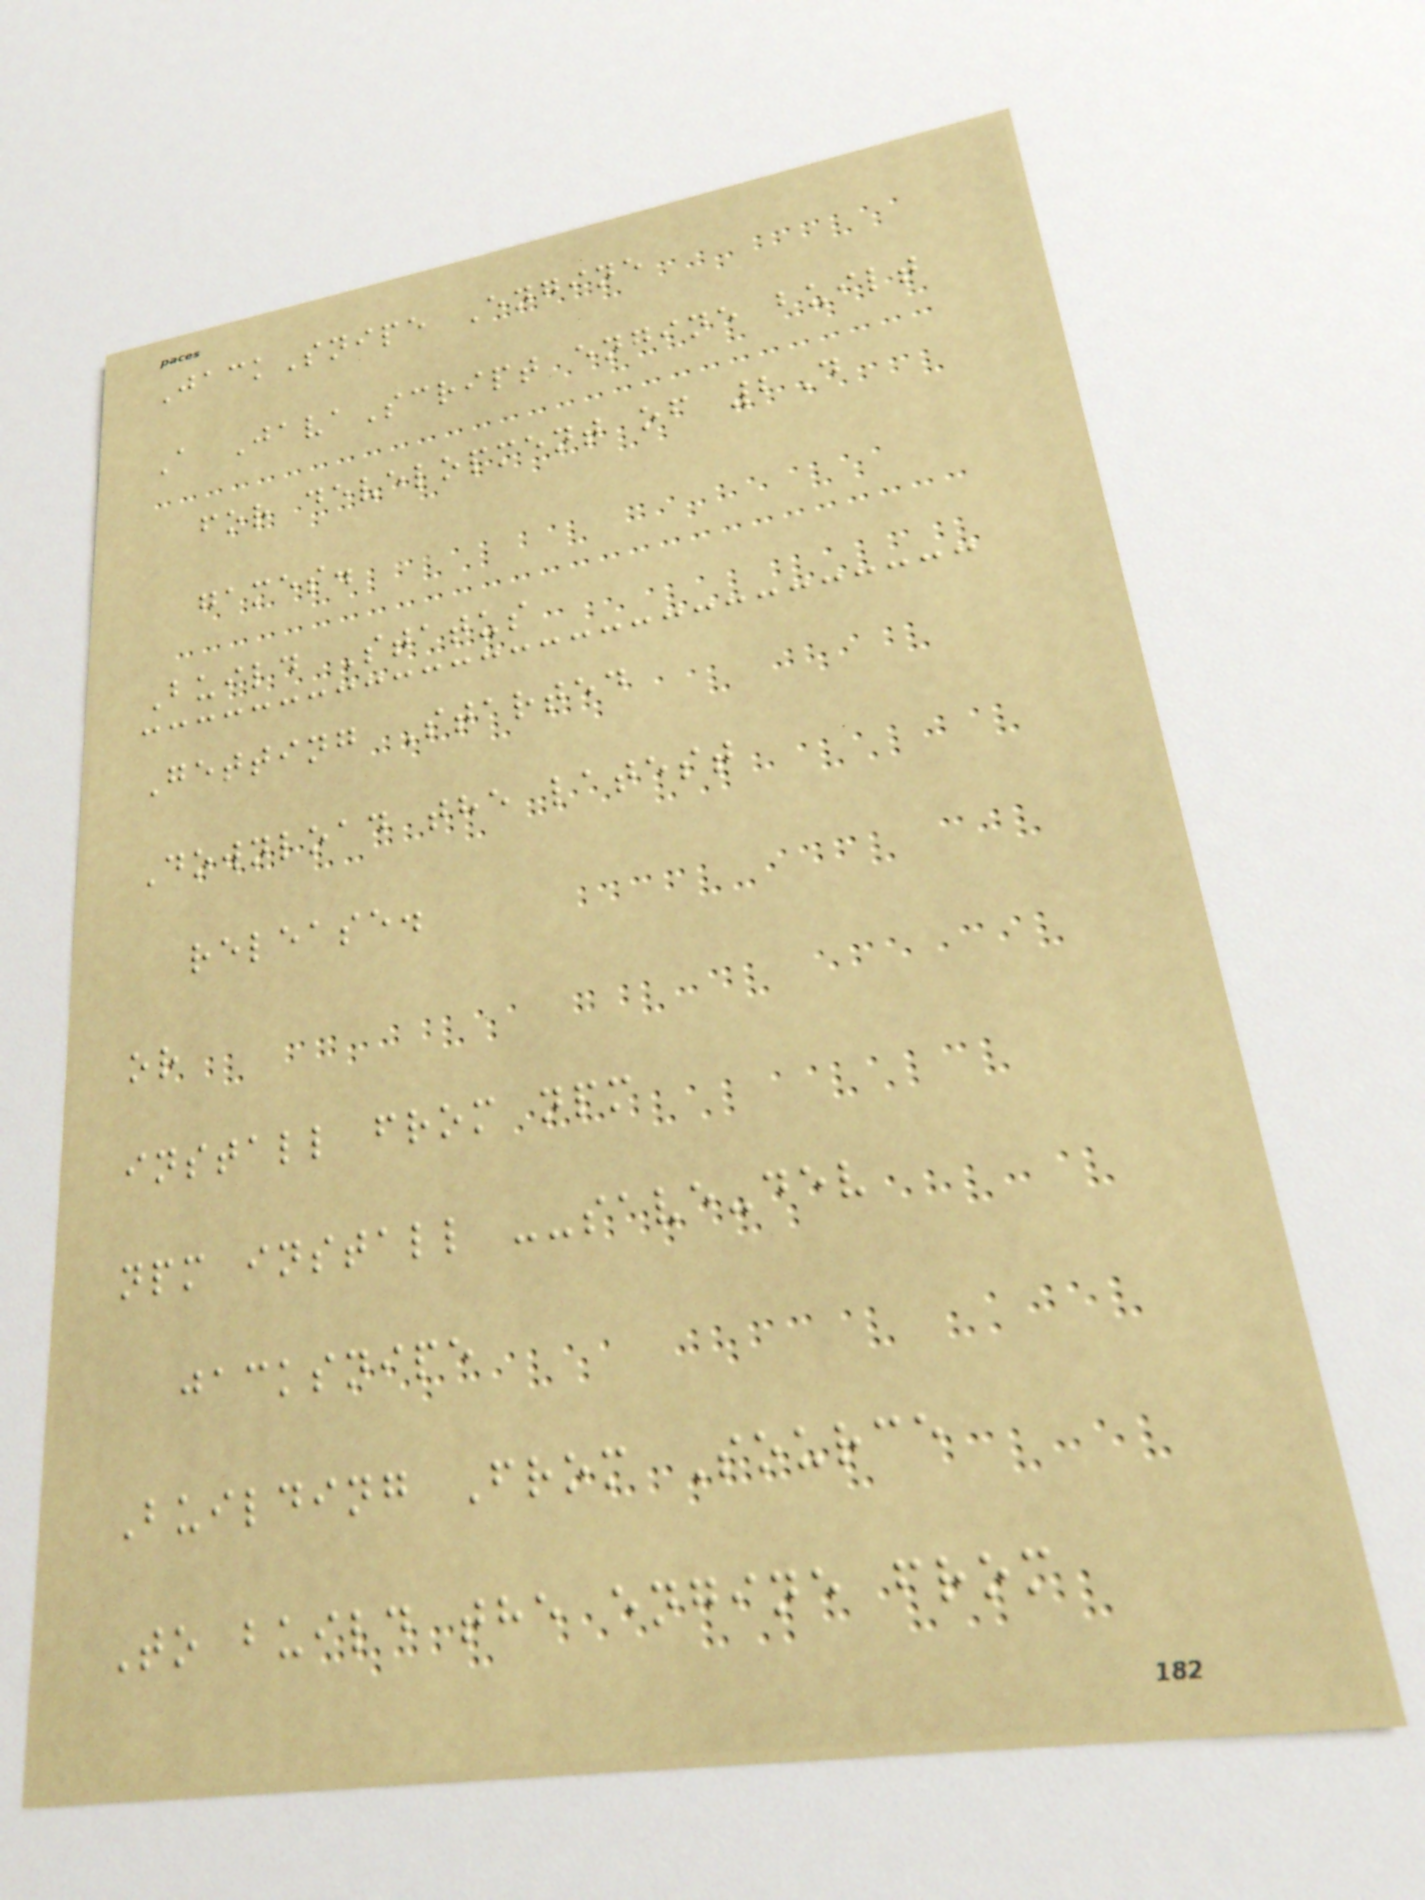JackSnipe Engine
A JavaScript engine built
for development of 2D
games.
Build Status
Getting Started
Download the latest
release.
or
install from npm
npm install --save-dev
jacksnipe
Building From Source
To build the engine from
